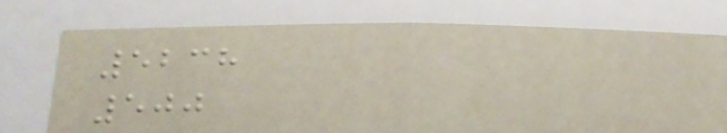5238
500
